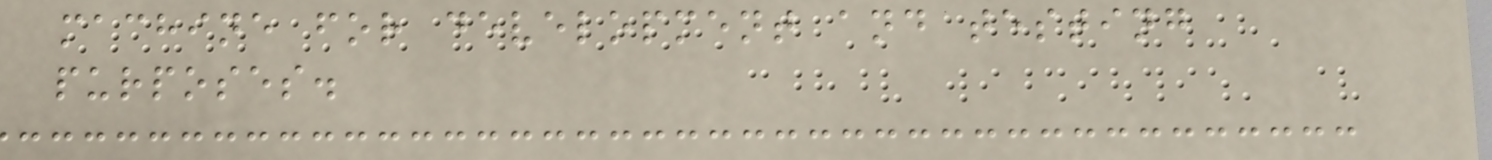machine for development and testing
purposes.
